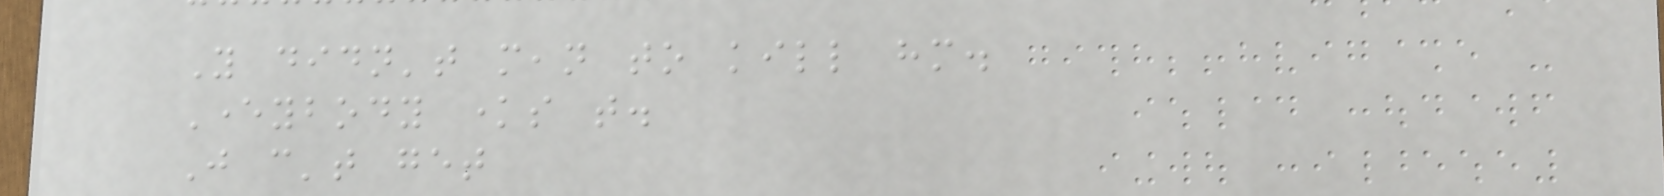You didn't mean to kill him.
Everybody knows that.
Just can't get
